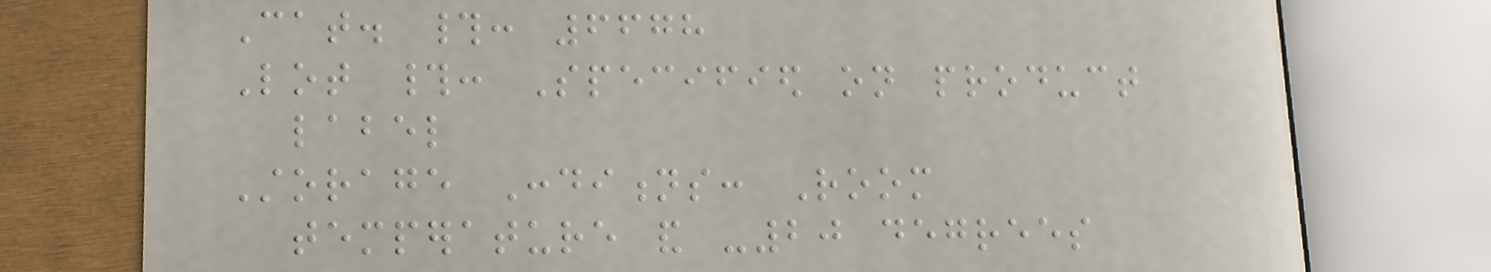Cat. #: 6678
Lot #: Specified on product
label
Storage Conditions: Room
temperature and -20 degrees
